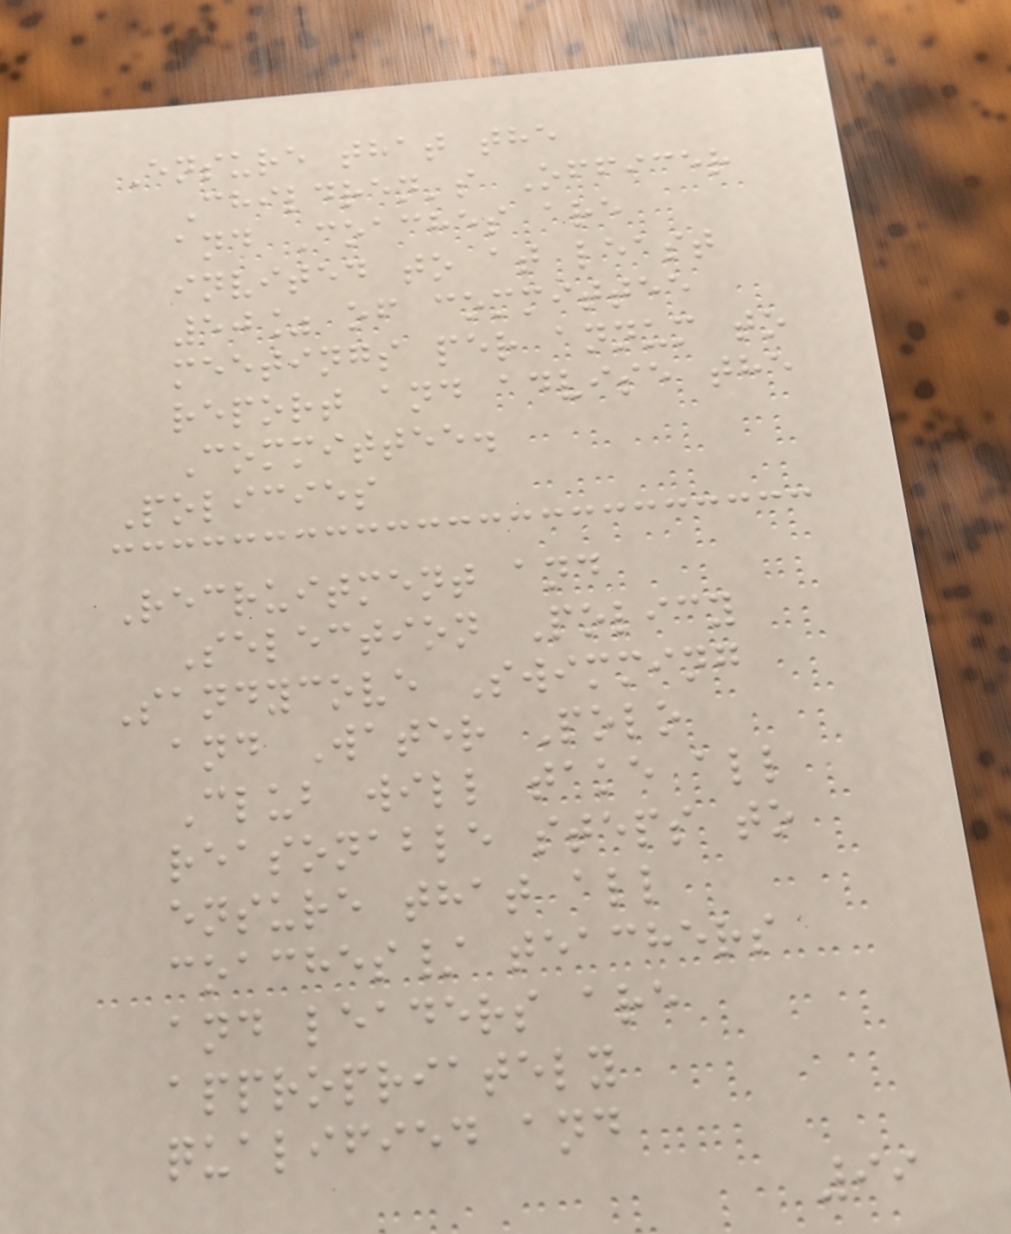Ensure that the
Children's Officer
and Coaches are
invited to at least
50% of committee
meetings per annum to
report and advise the
Committee.
Policies
Recruitment and
Selection Policy
Sandycove Swimming
and Water Polo
Club will take all
reasonable steps to
ensure that all
coaches/ teachers
and leaders are
appropriately
qualified and
99
